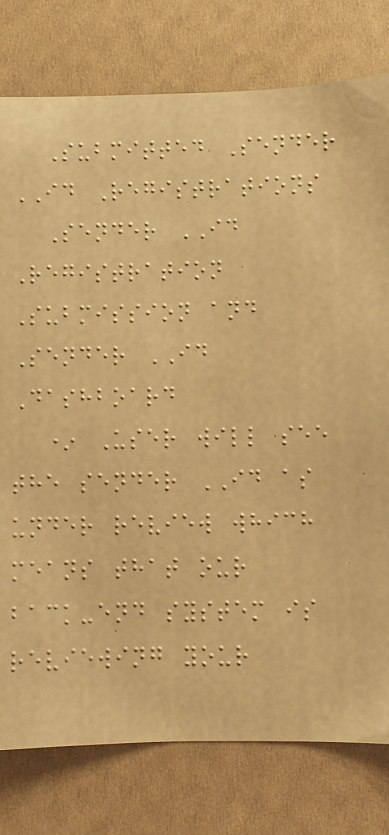Submitted Sender
ID Registrations
Sender ID
Registration
Submission and
Sender ID
Dashboard
* User will see
the sender ID as
under review which
means that our
back-end system is
reviewing your
